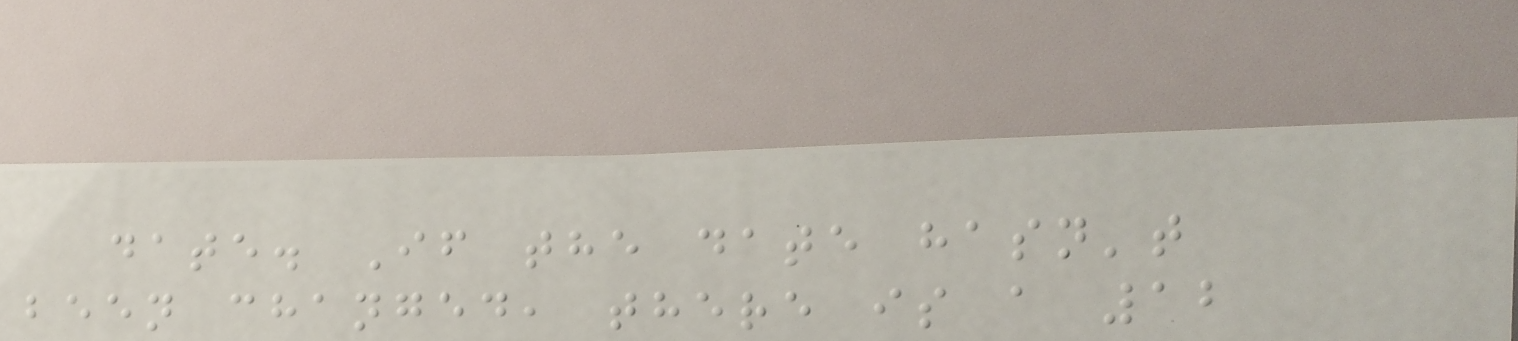date. If the date hasn't
been changed, there is a 12
